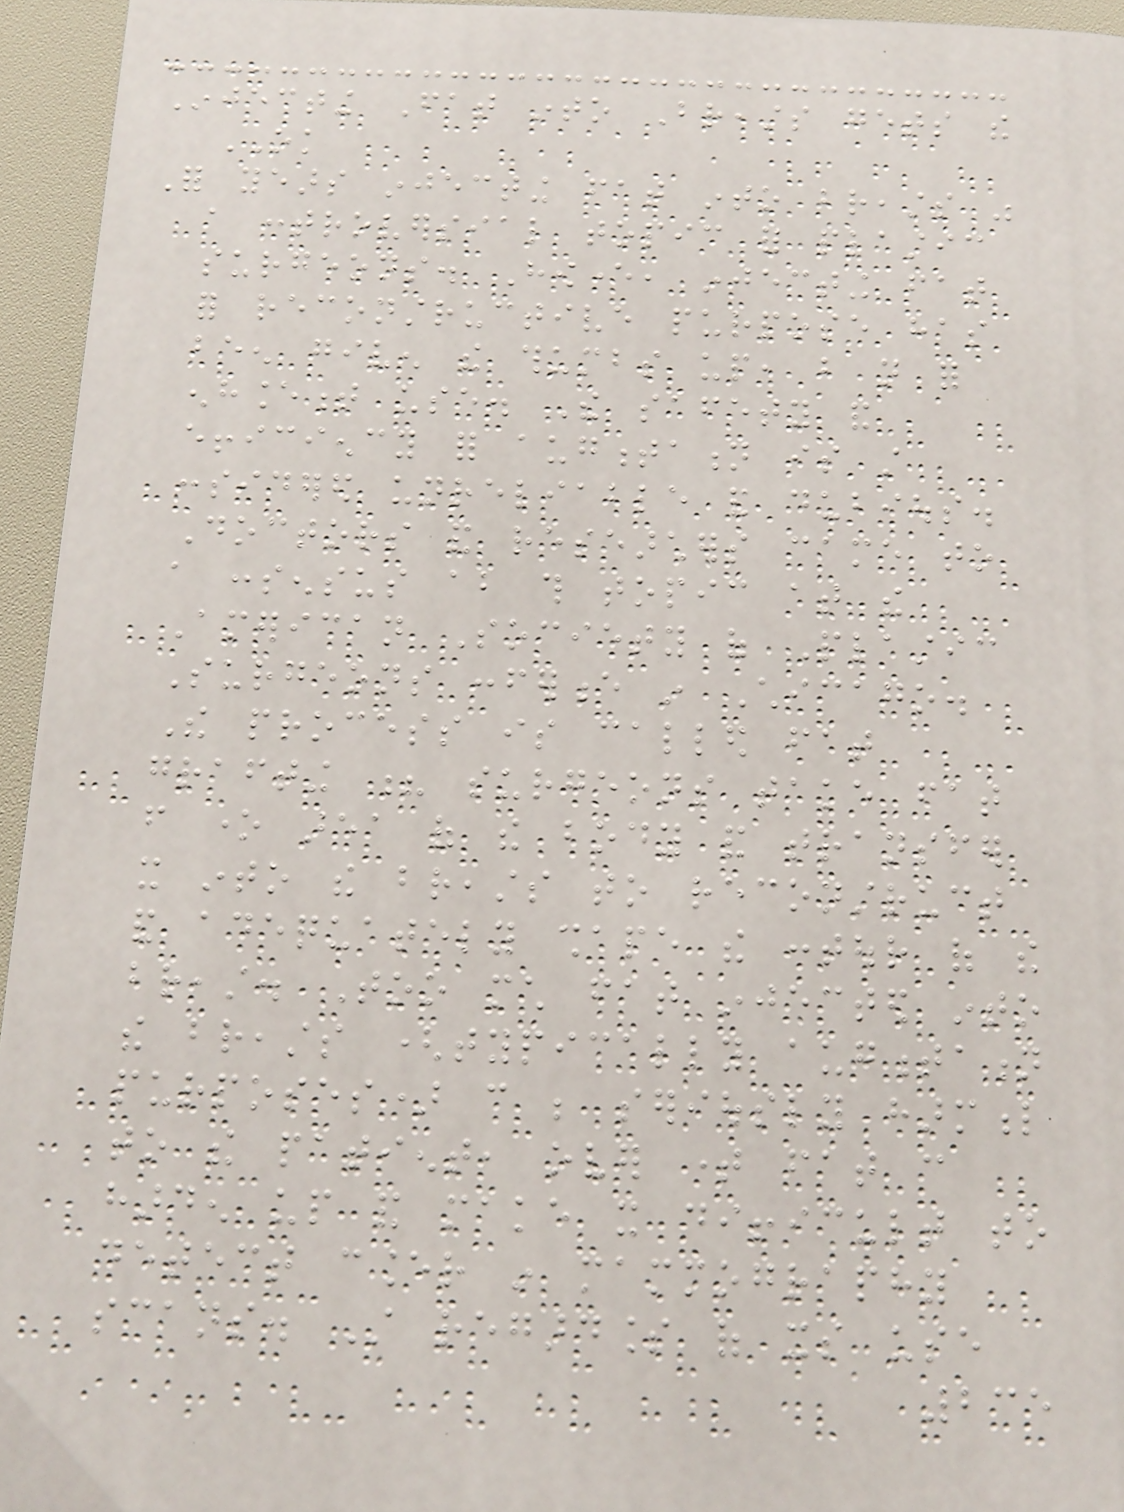Injecting Fat into Breasts gets the
OK
For years injecting fat into breasts was
a controversial topic for plastic
surgeons. However, injecting fat
for reconstructive purpose has
been given the thumbs up, but not for
enhancement use. The safety and
efficiency for augmentation is still
considered unreliable and dubious.
Doctors and researchers came to
a consensus about this topic at the
American Society of Plastic
Surgeons conference in Chicago.
The process is called fat
grafting ? surgeons take fat
from one area of the body and transfer
it into the breasts to reconstruct
and adequately shape the contour of the
breast. Too much fat injected into
the breasts (typically augmentation
purposes) can be seriously harmful
to the patient, over time fat can
harden up and make it difficult to
detect cancer in mammography
scans. Still regardless of its use
235
